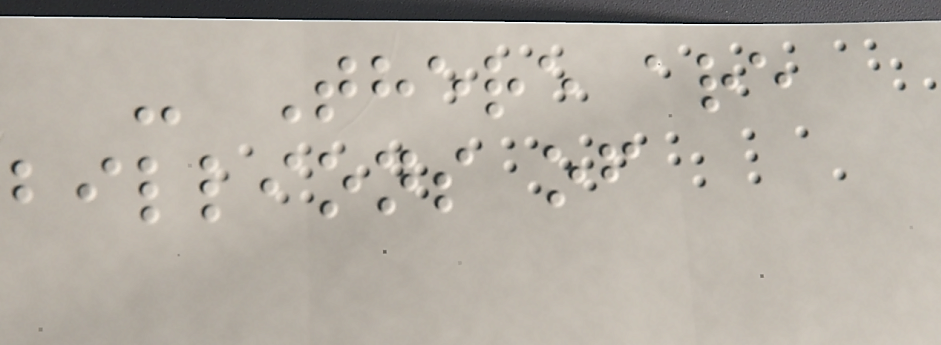- There are
billions of
